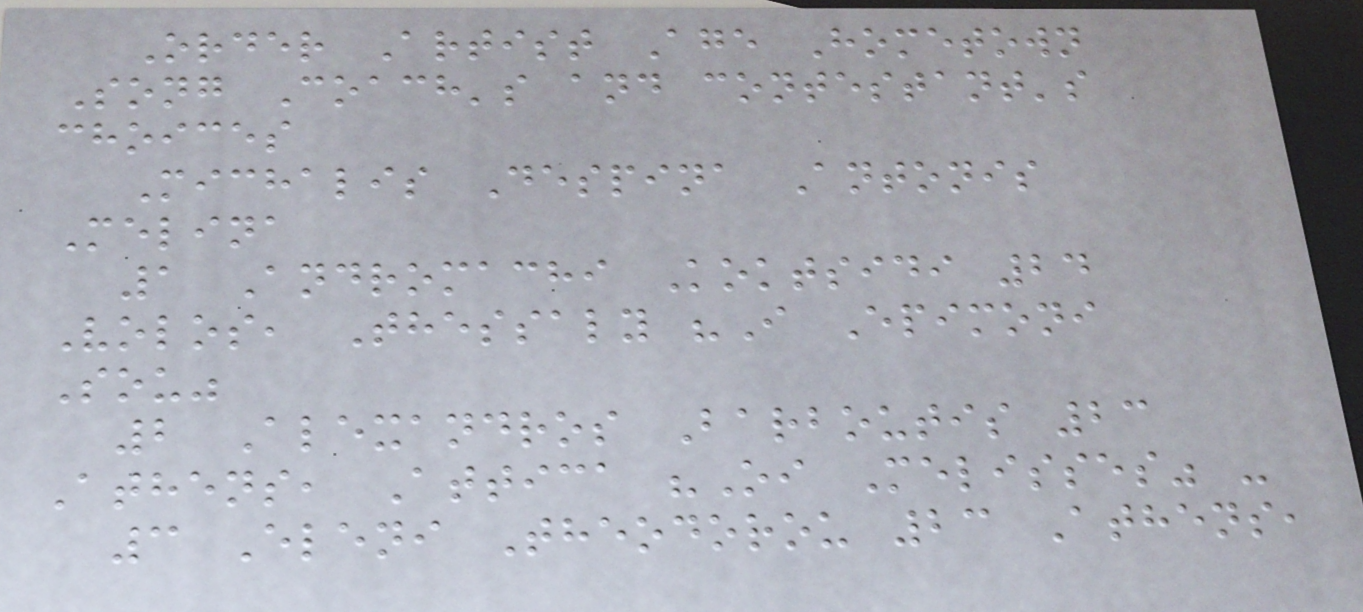Order Artist Age Hometown
Song Coach's and contestant's
choices
Michalis Despina Antonis
Melina
1 Andromachi Koktsidi 24
Volos, Thessaly "I Epimoni
Sou"
2 Alexandros Barboutis 23
Athens, Attica "Oi Melisses" -
3 Eleni Theodorou 23 Athens,
